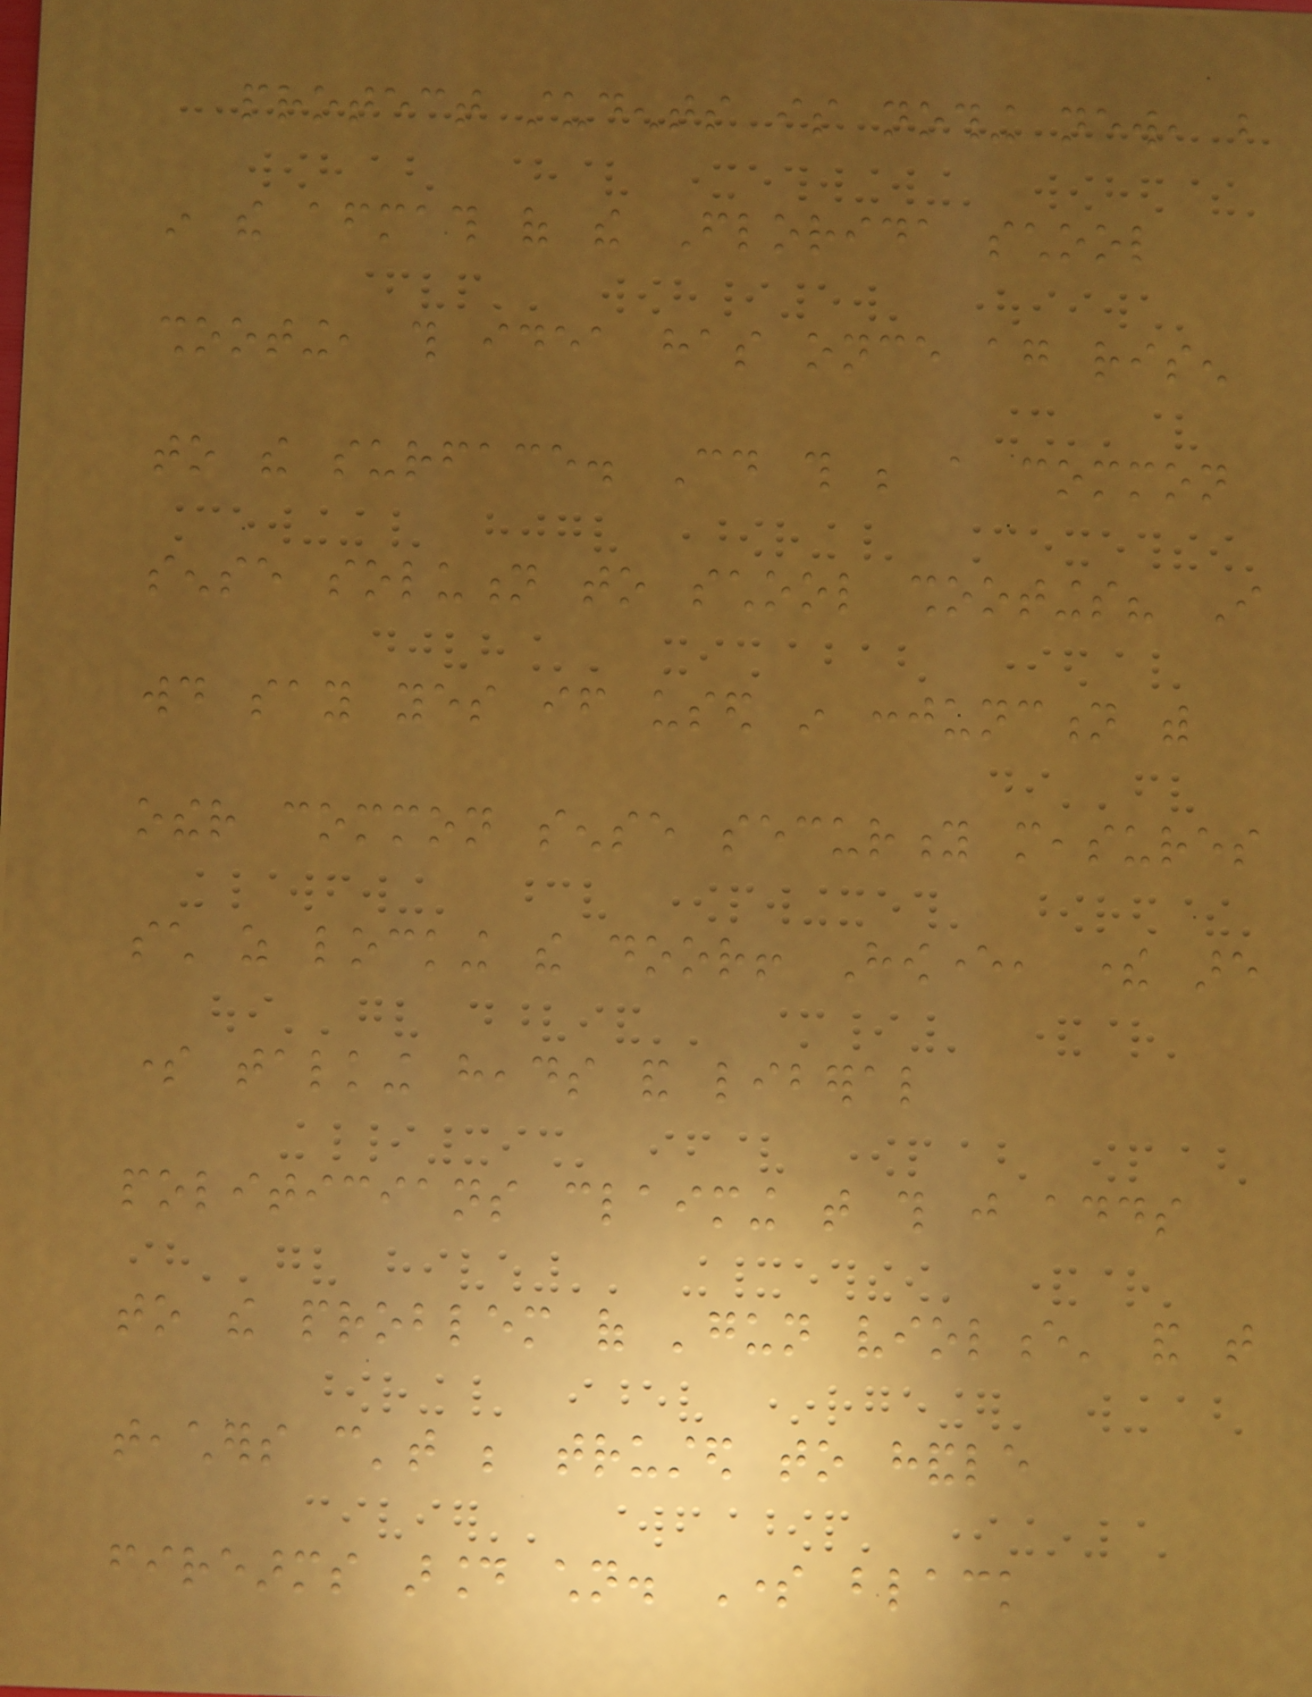protect students is nothing new, but
in the aftermath of the Florida school
shooting, this idea has once again risen
to the surface. Could this be a common
sense solution to school shootings? I
would say yes if used in conjunction with
other common sense security measures
such as locking the door! However, there are
some talking heads and liberal
politicians claiming that this just adds
to the problem of 'gun violence' and that
teachers can't be trusted to handle
firearms around children. Some black
